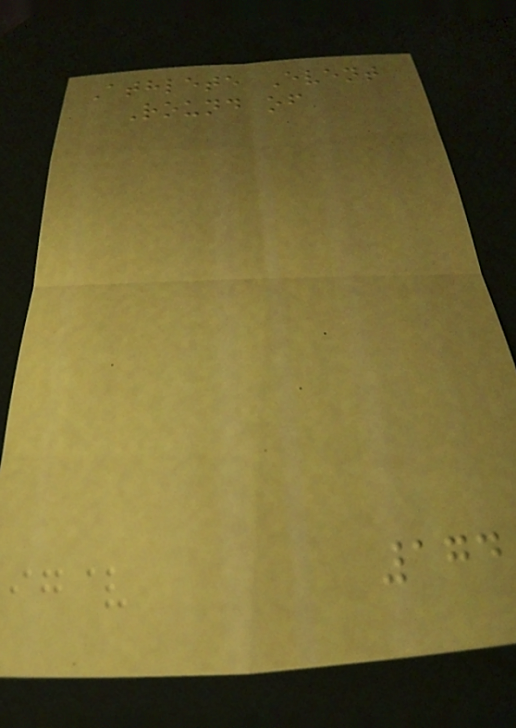Athlete Event
Round of
174
